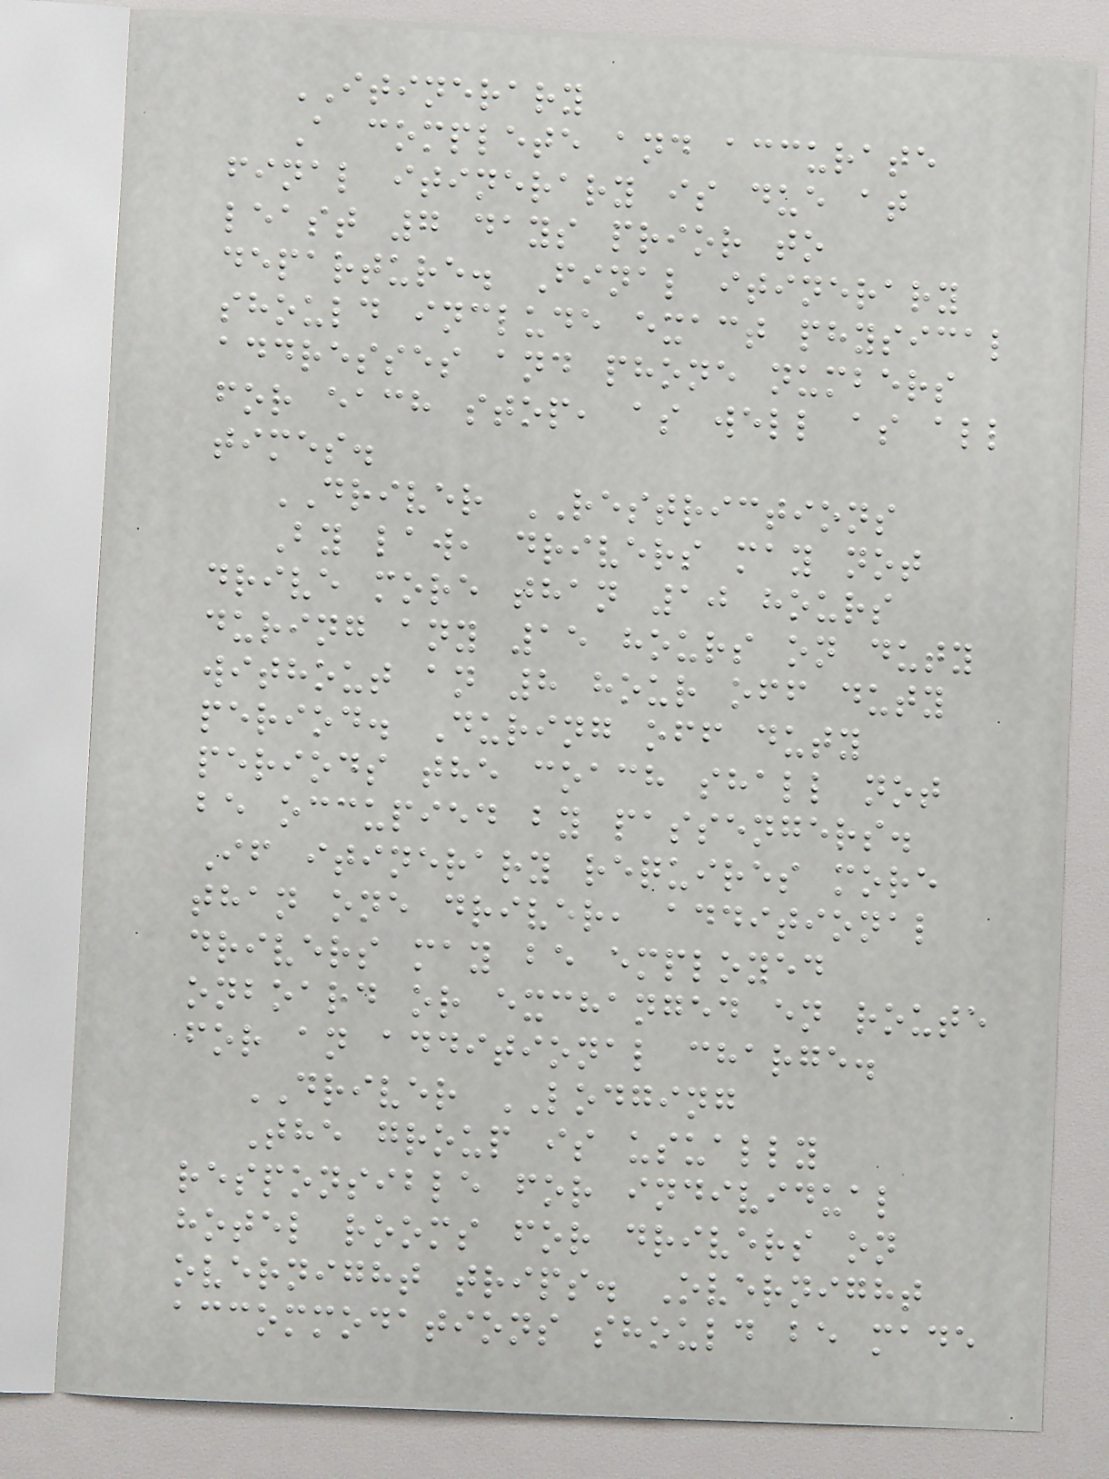ITINERARY
A complete and accurate
final itinerary is due at
least 7 days prior to
departure. Final itinerary
should include exact physical
addresses and phone numbers
for each stop, as well as all
times.
DRIVER RESTRICTIONS
By law, drivers may not
drive more than 10 hours
during any 15 hours on duty
without an 8 hour off duty
period. During off duty
periods the coach shall not
be occupied by passengers.
If itinerary requires more
than one driver, additional
drivers may be employed
onboard or exchanged en route
for an additional charge.
DRIVER LODGING
The group is usually
responsible for individual
hotel rooms for drivers on
overnight trips. Overnight
accommodations should be made
